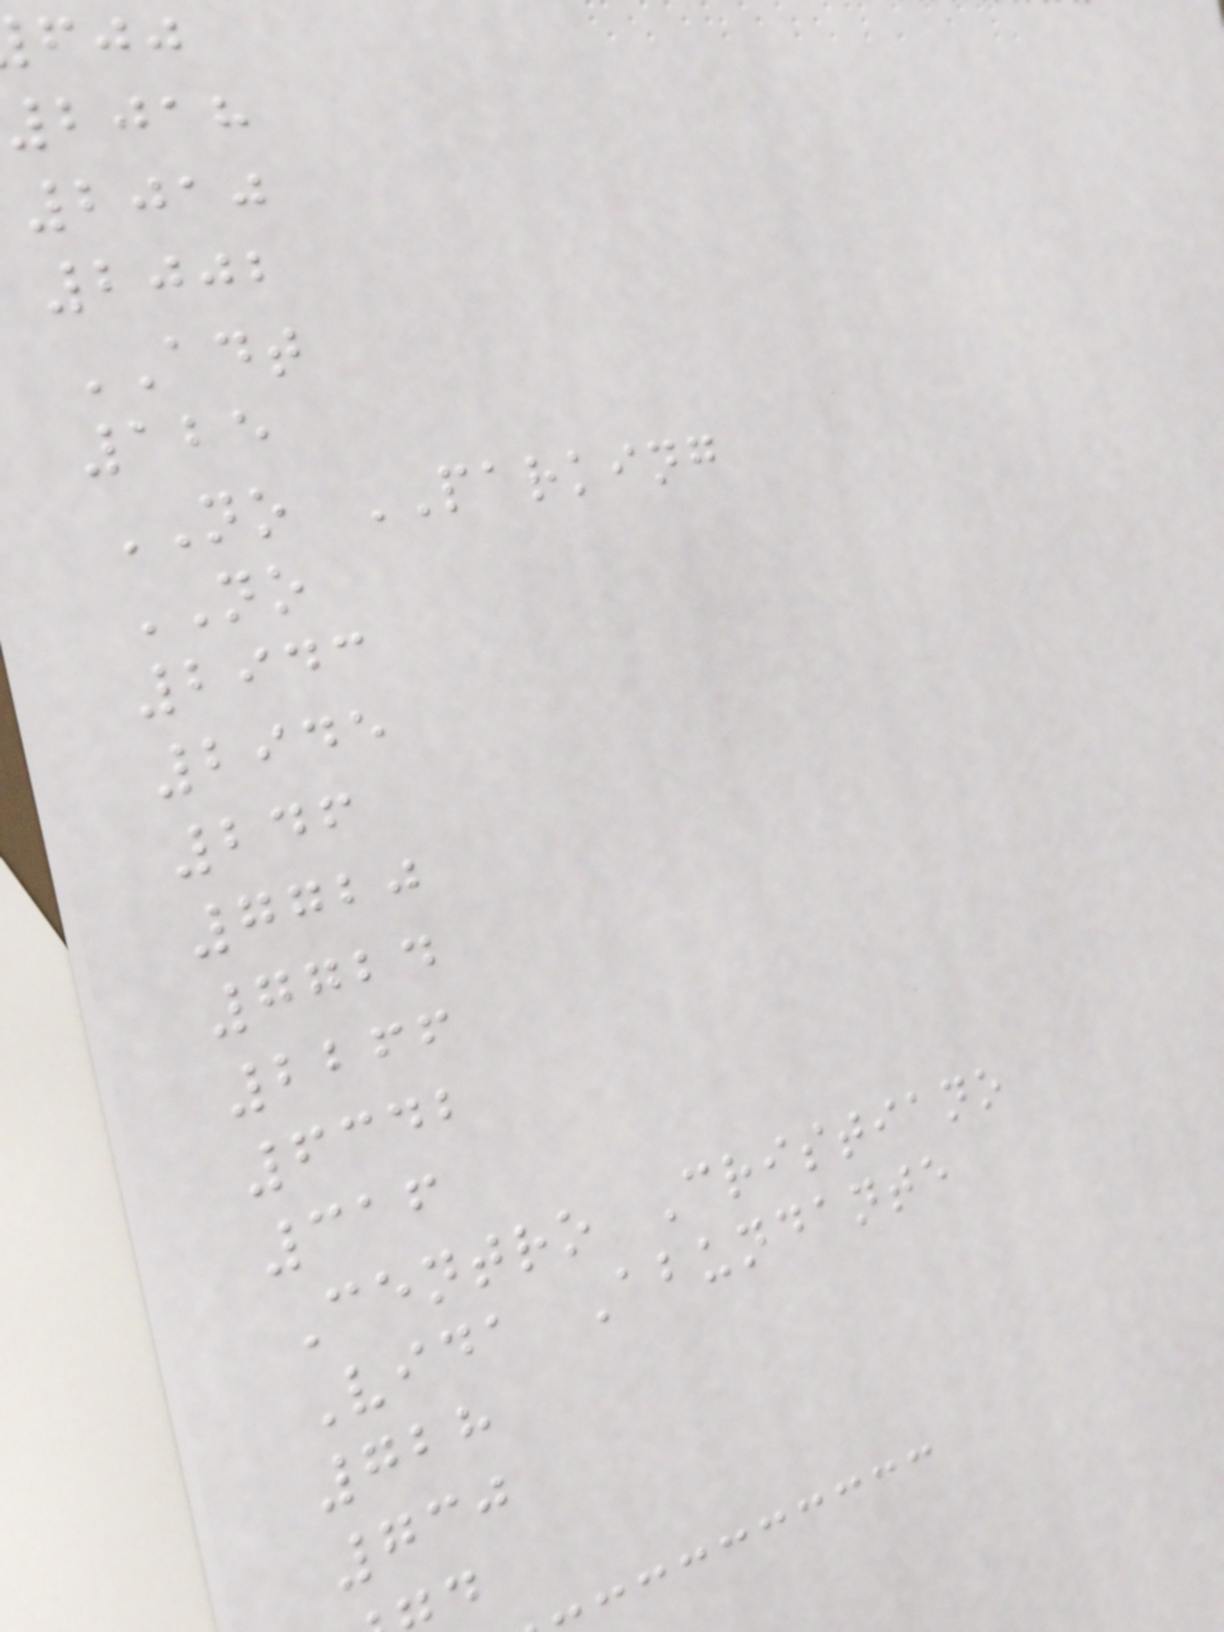2018
2010
2002
ADT
125
NO PARKING
NO
2943
2945
246
7720
7724
2266
6342
316
Centro Cristiano
Vida Abundante
728
730
